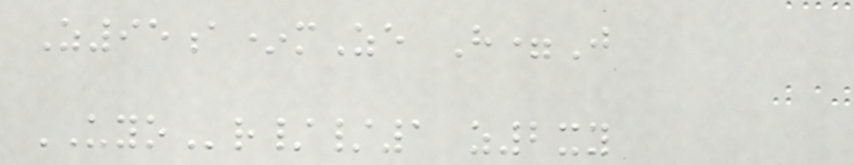Z95a*mZe H=J
UYOr//1 z2xy
